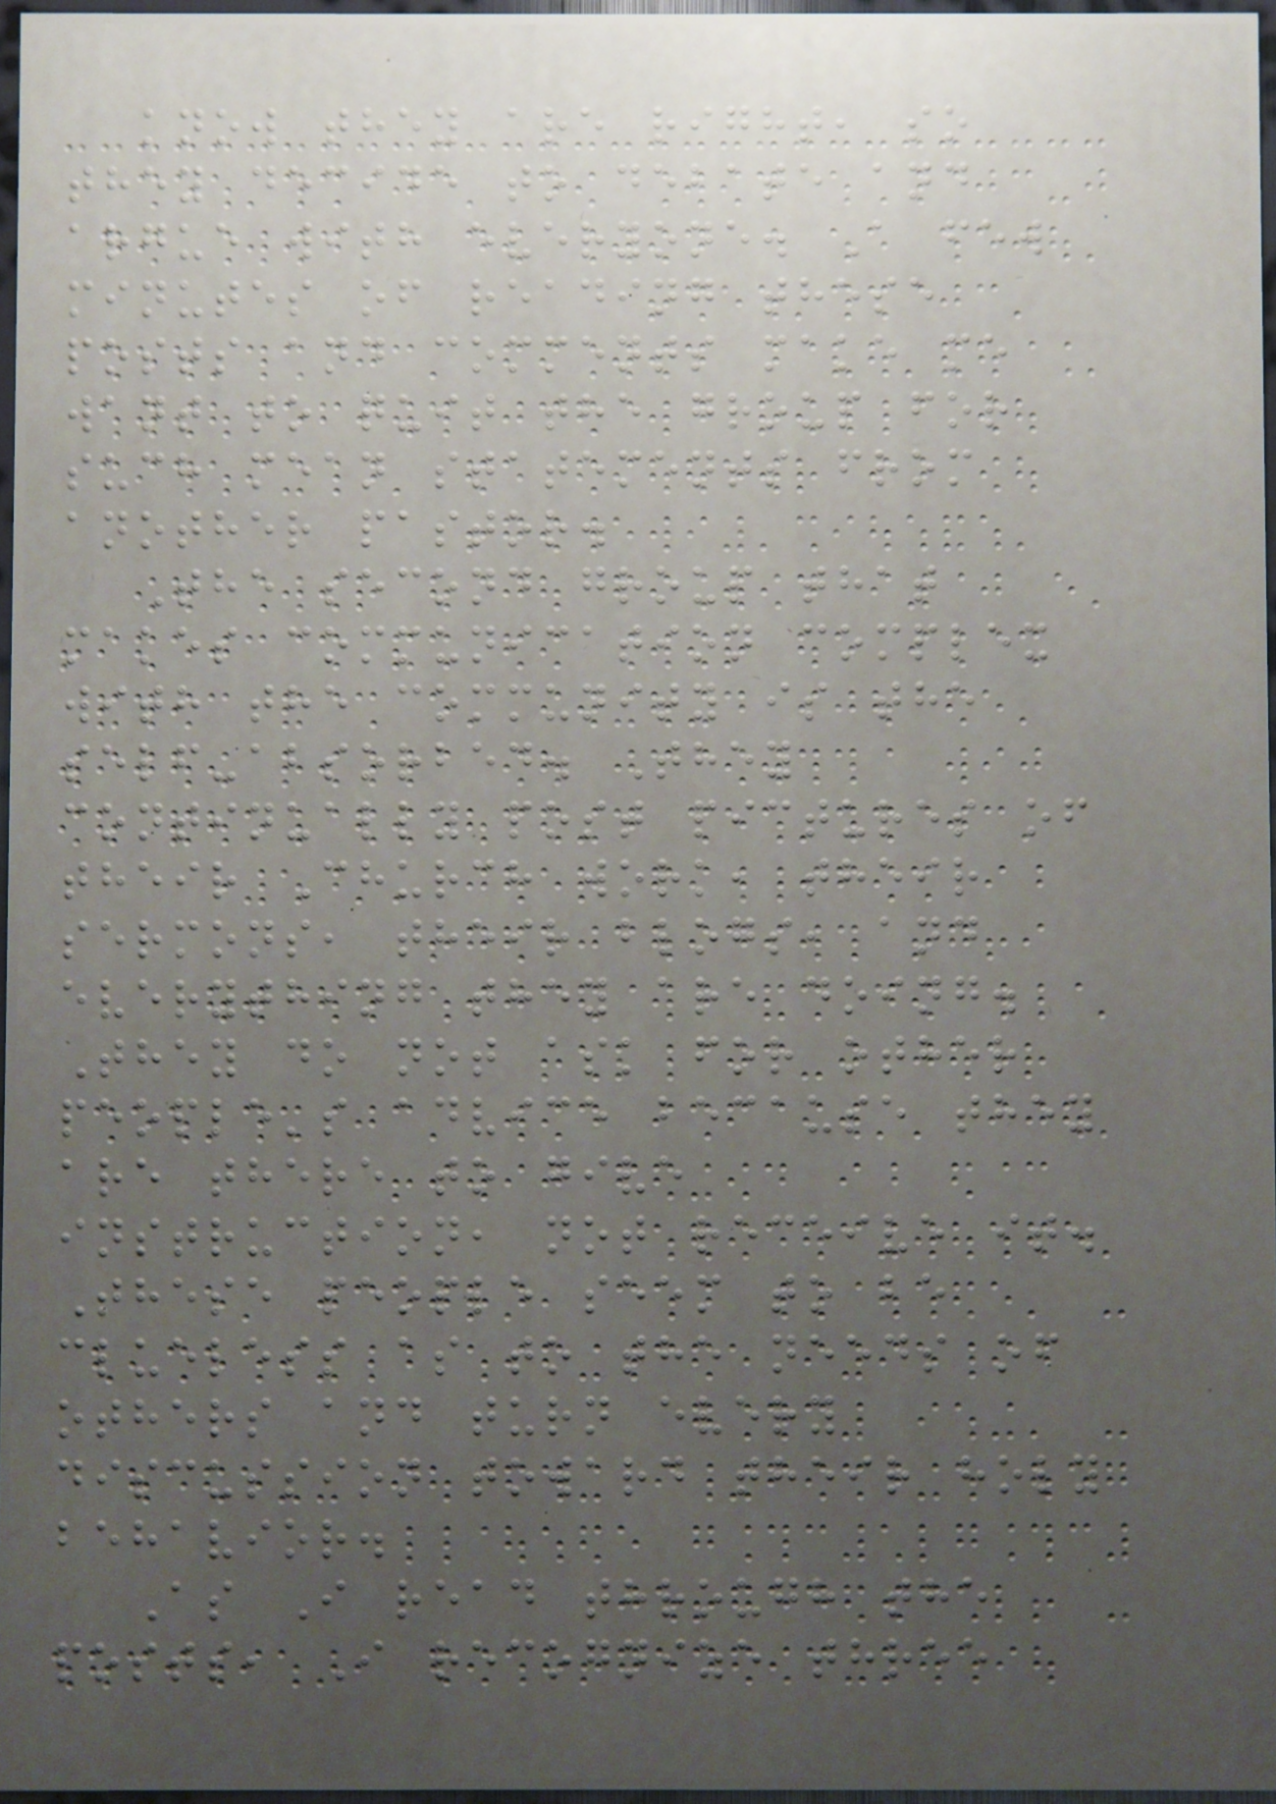know they are right, so
they decide to debate and
argue with everyone. A few
minutes of reading these
posts and comments make me
want to quit the group for
such mean statements from
another pastor.
The second group that
makes communication complex
with the community is the
self-absorbed. They
continually post pictures of
their Church work, their
sermons, their blogs, and
everything they are doing.
They do not ask for other
people's advice because they
are there to give
instruction, not receive it.
These people seem to be
clueless as to the needs of
others and turn every
discussion toward their holy
behavior.
As I read through the
posts, I recognize three
